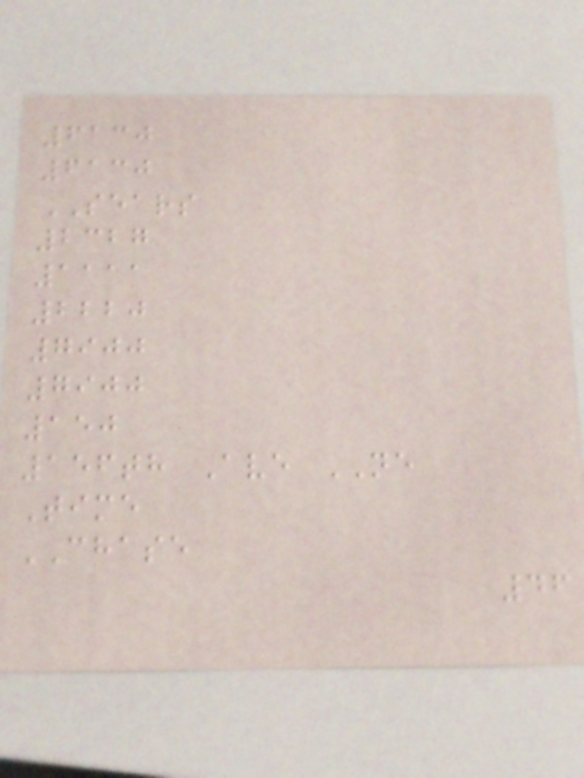6130
6130
SEARS
2327
1111
2220
7900
7900
150
156th Ave NE
Time
CHASE
46
